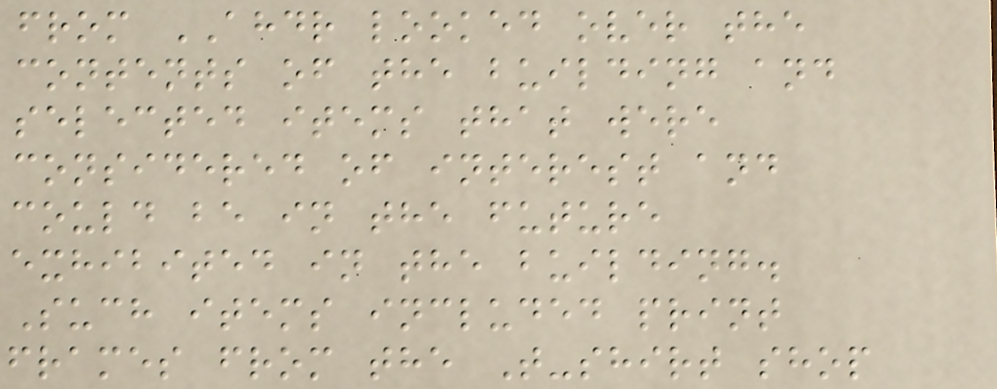from AHDR looked over the
contents of the building and
selected items that were
considered of interest and
could be in the future
exhibited in the building.
Such items included print
frames from the T-shirt shop
